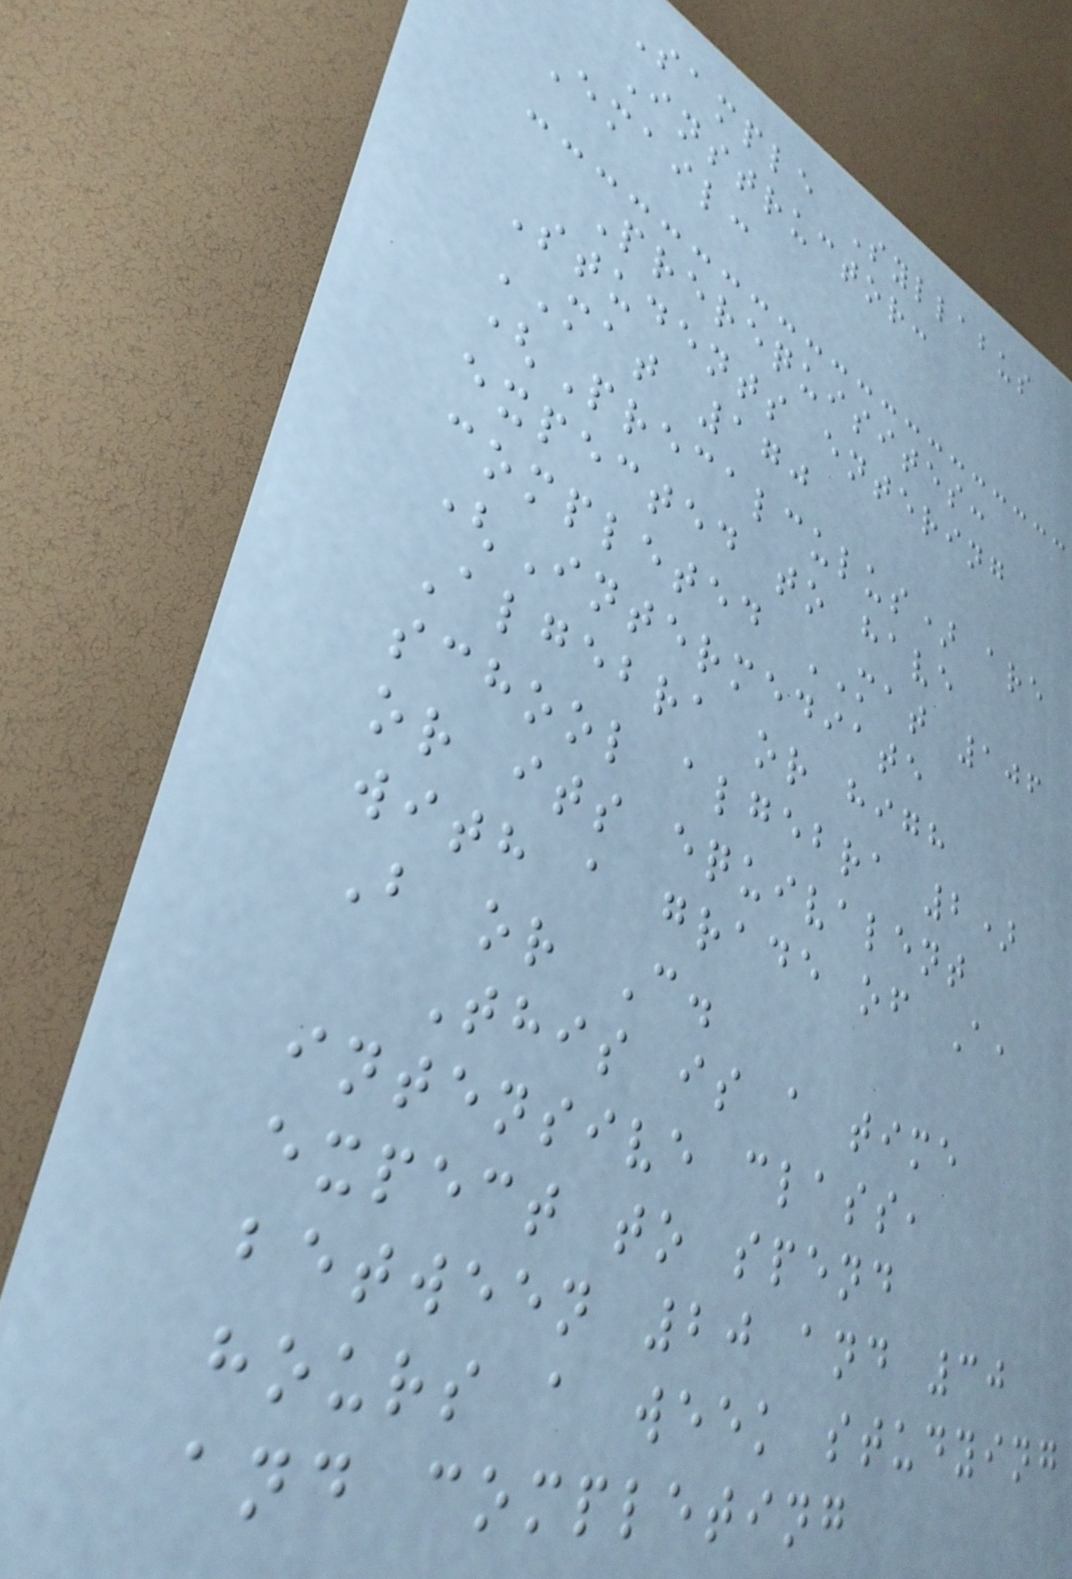Sample Syllabus
Instructor:
Email:
Prerequisites:
Students entering
MAT 170
(Precalculus) are
expected to have
completed MAT 106
(Intermediate
Algebra or high
school algebra 2)
or its equivalent
with a grade of A,
B or C.
This is a time
intensive class,
expect to spend
between 20 and 30
hours a week studying
and completing
